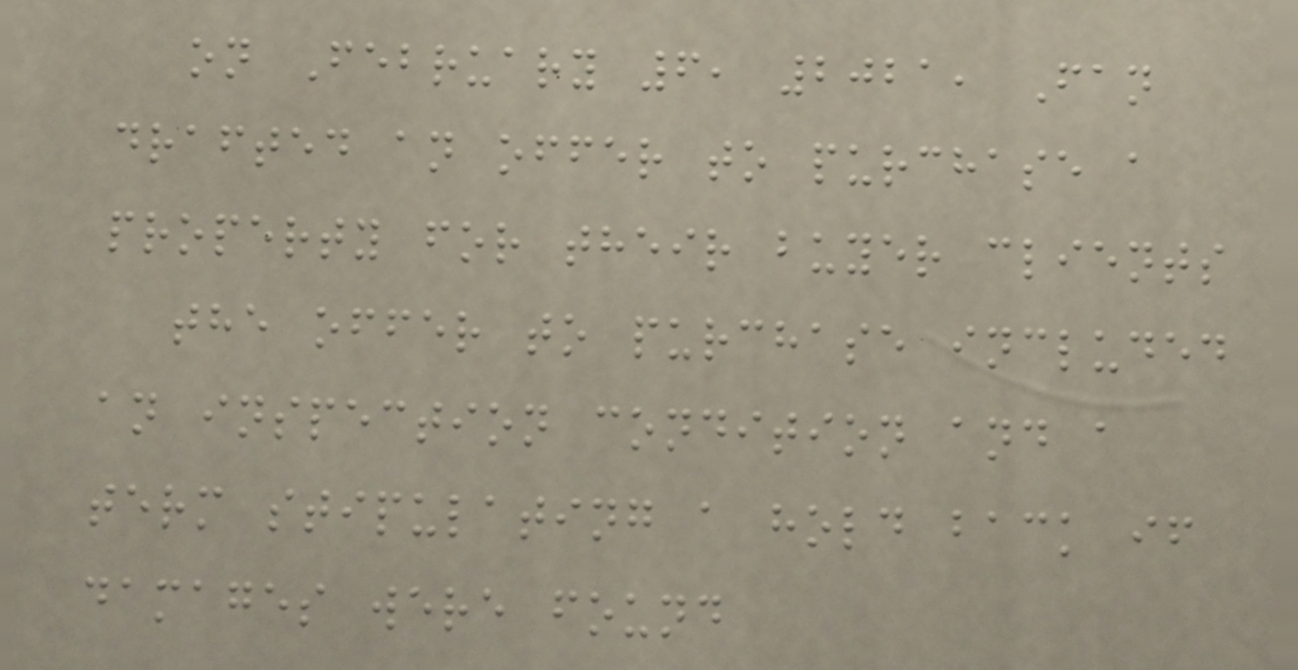on February 6, 2021, Fan
drafted an offer to purchase a
property for their buyer clients
the offer to purchase included
an inspection condition and a
term stipulating a hold back if
damages were found
